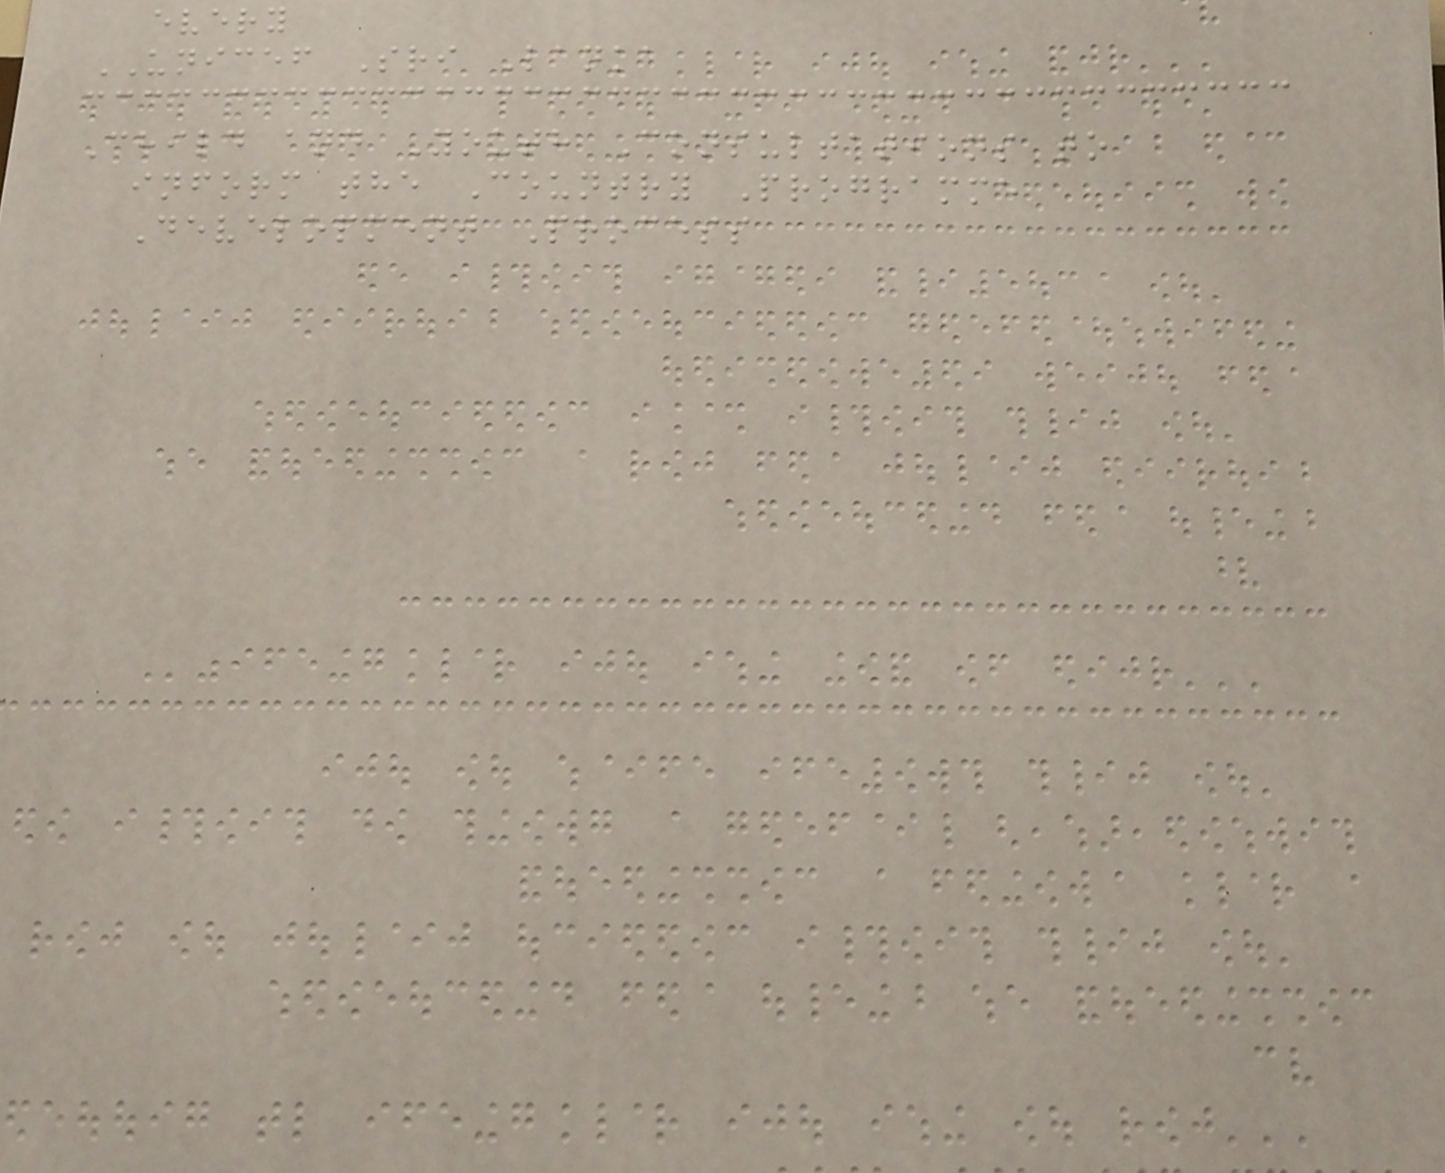every
UNICEF Sri Lanka
Child and Youth Consultations to
inform the Country Programme
Development Process
